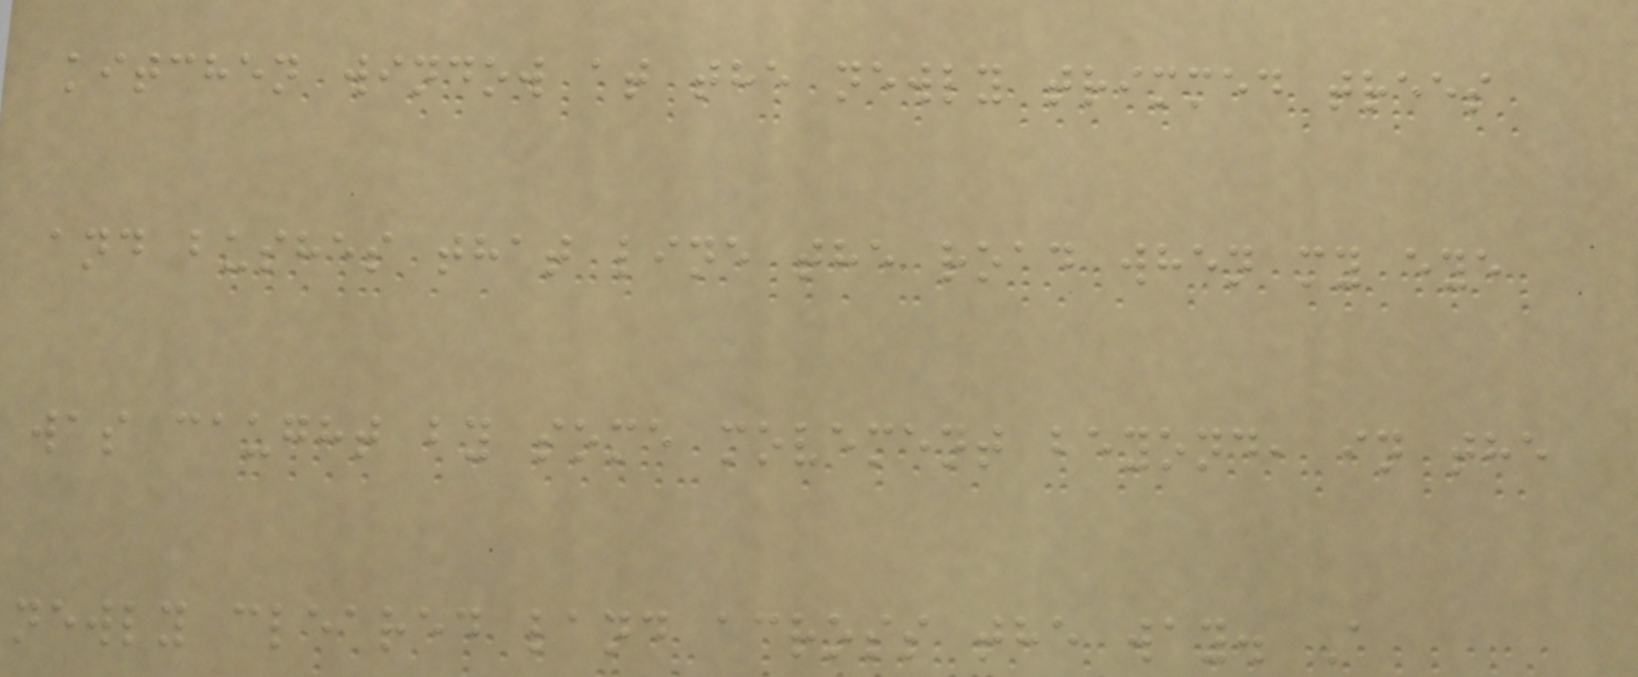kitchen window at the newly trimmed trees
and bushes that line the road when my eye
was caught by some movement beyond, in the
newly cleared land across the way. A
